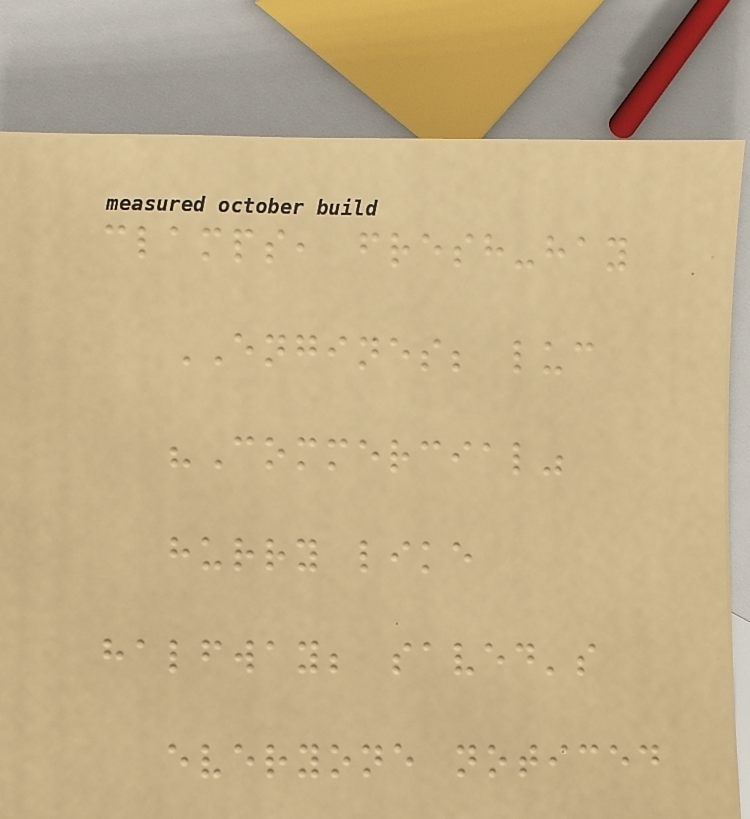clamps, fresh-hay
ENGINES; luc
"Commercial"
hurry like
halfway; saved's
everyone noticed
